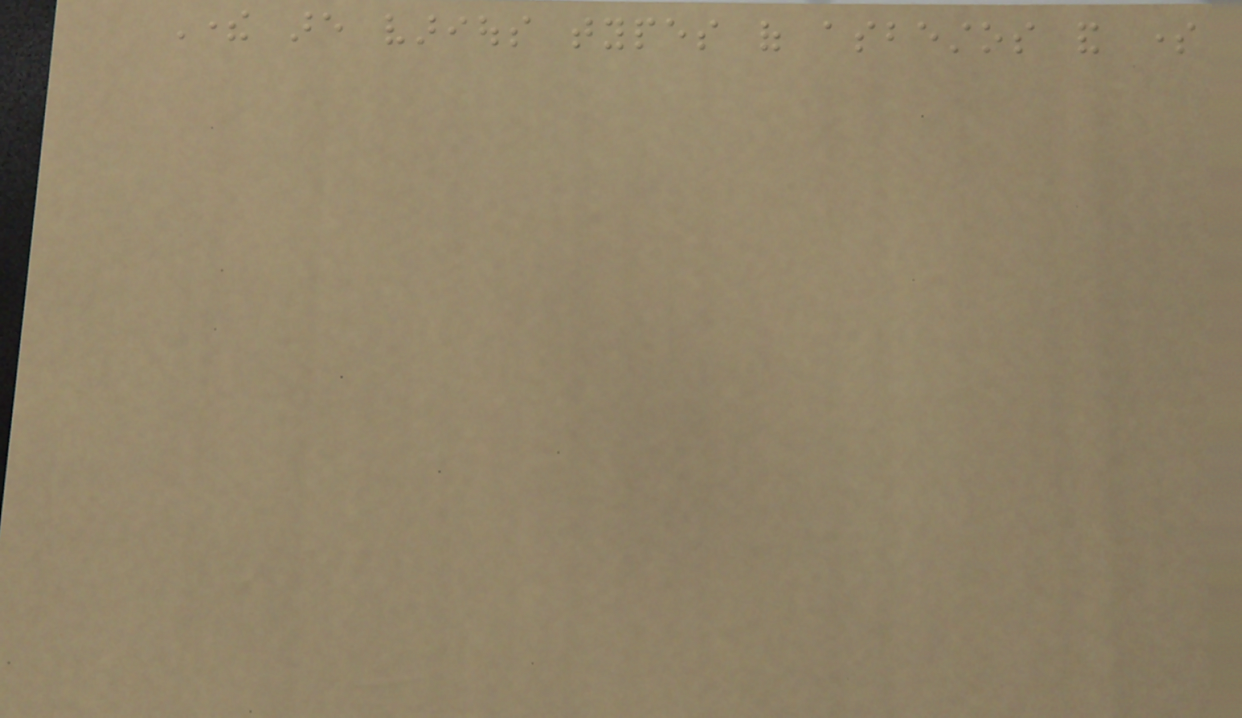There are various types of asbestos and some
